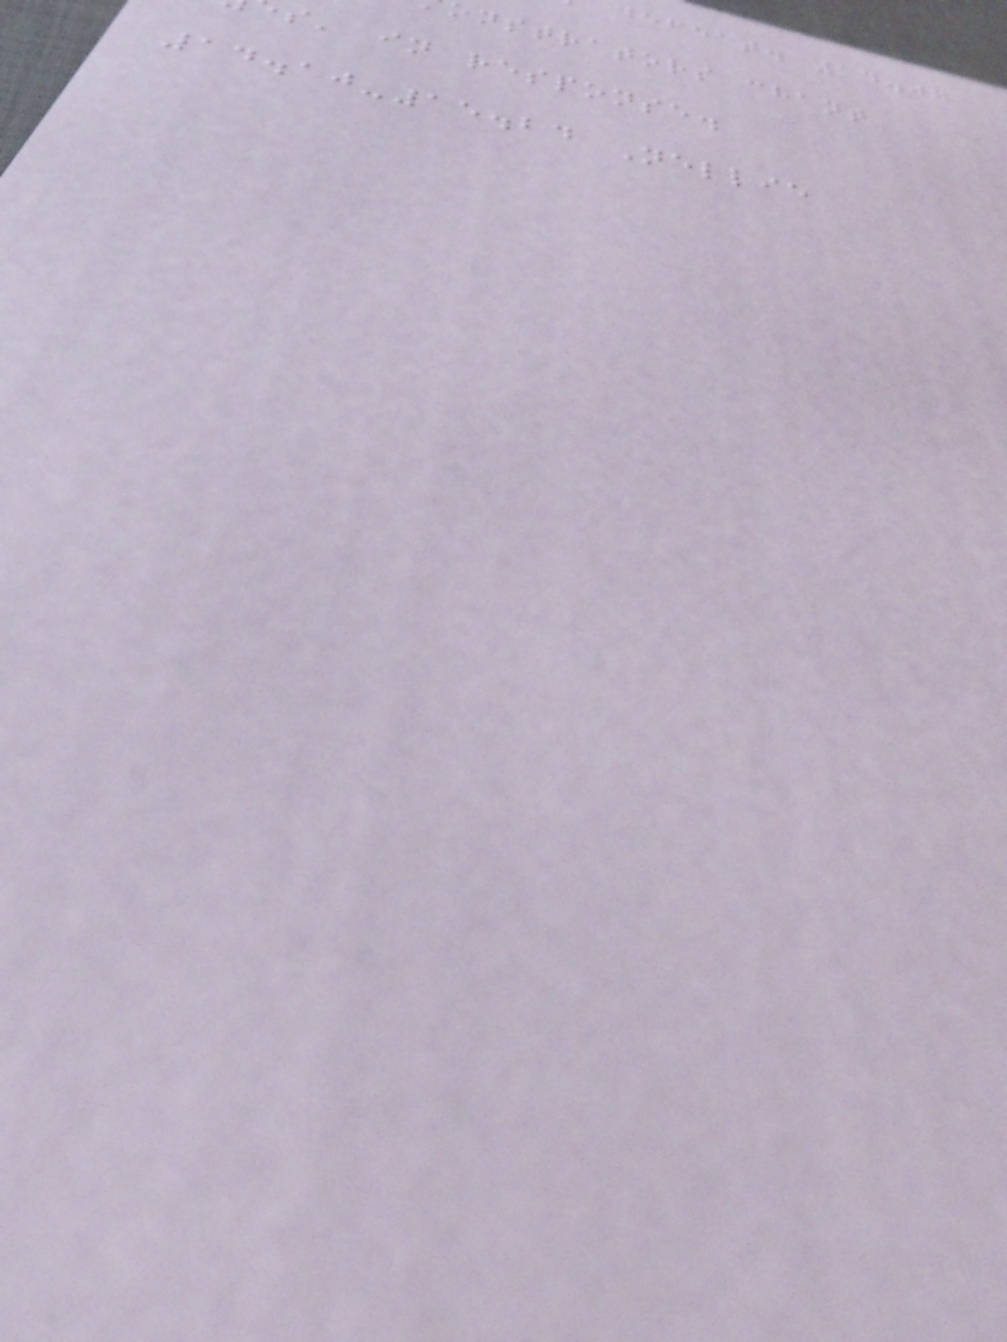defeat. 14.07
nstrators chant
s' in response.
14.10-15.24 Nellie
